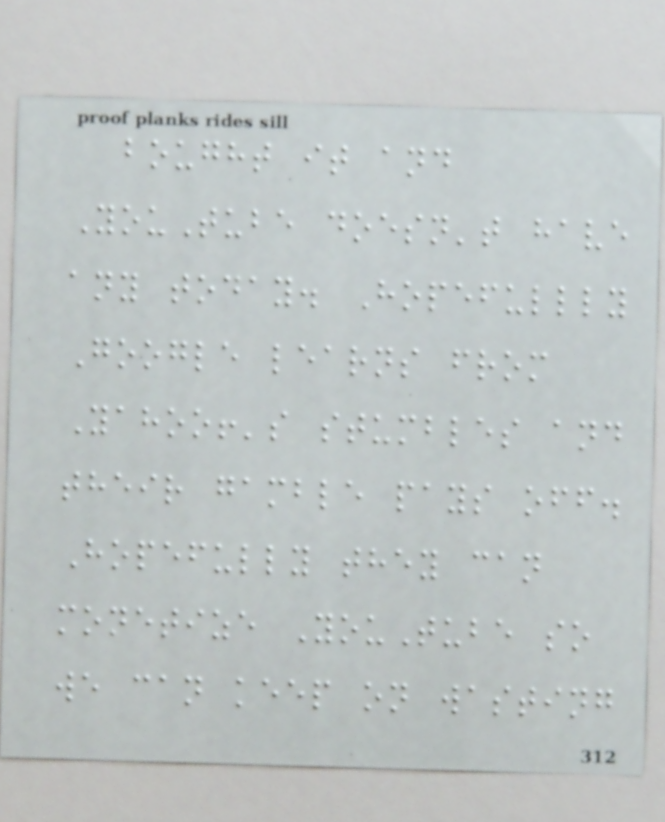bought it and
YouTube doesn't have
any today. Hopefullly
Google learns from
Yahoo!'s stumbles and
their gamble pays off.
Hopefully they can
monetize YouTube so
we can keep on wasting
